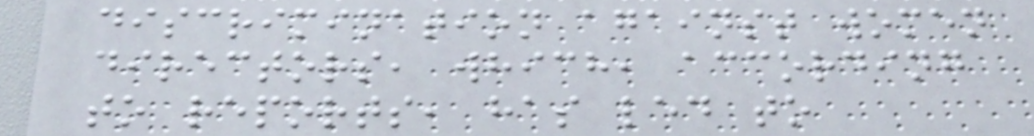discrimination against women
directors, which, according
to reports, has led to
